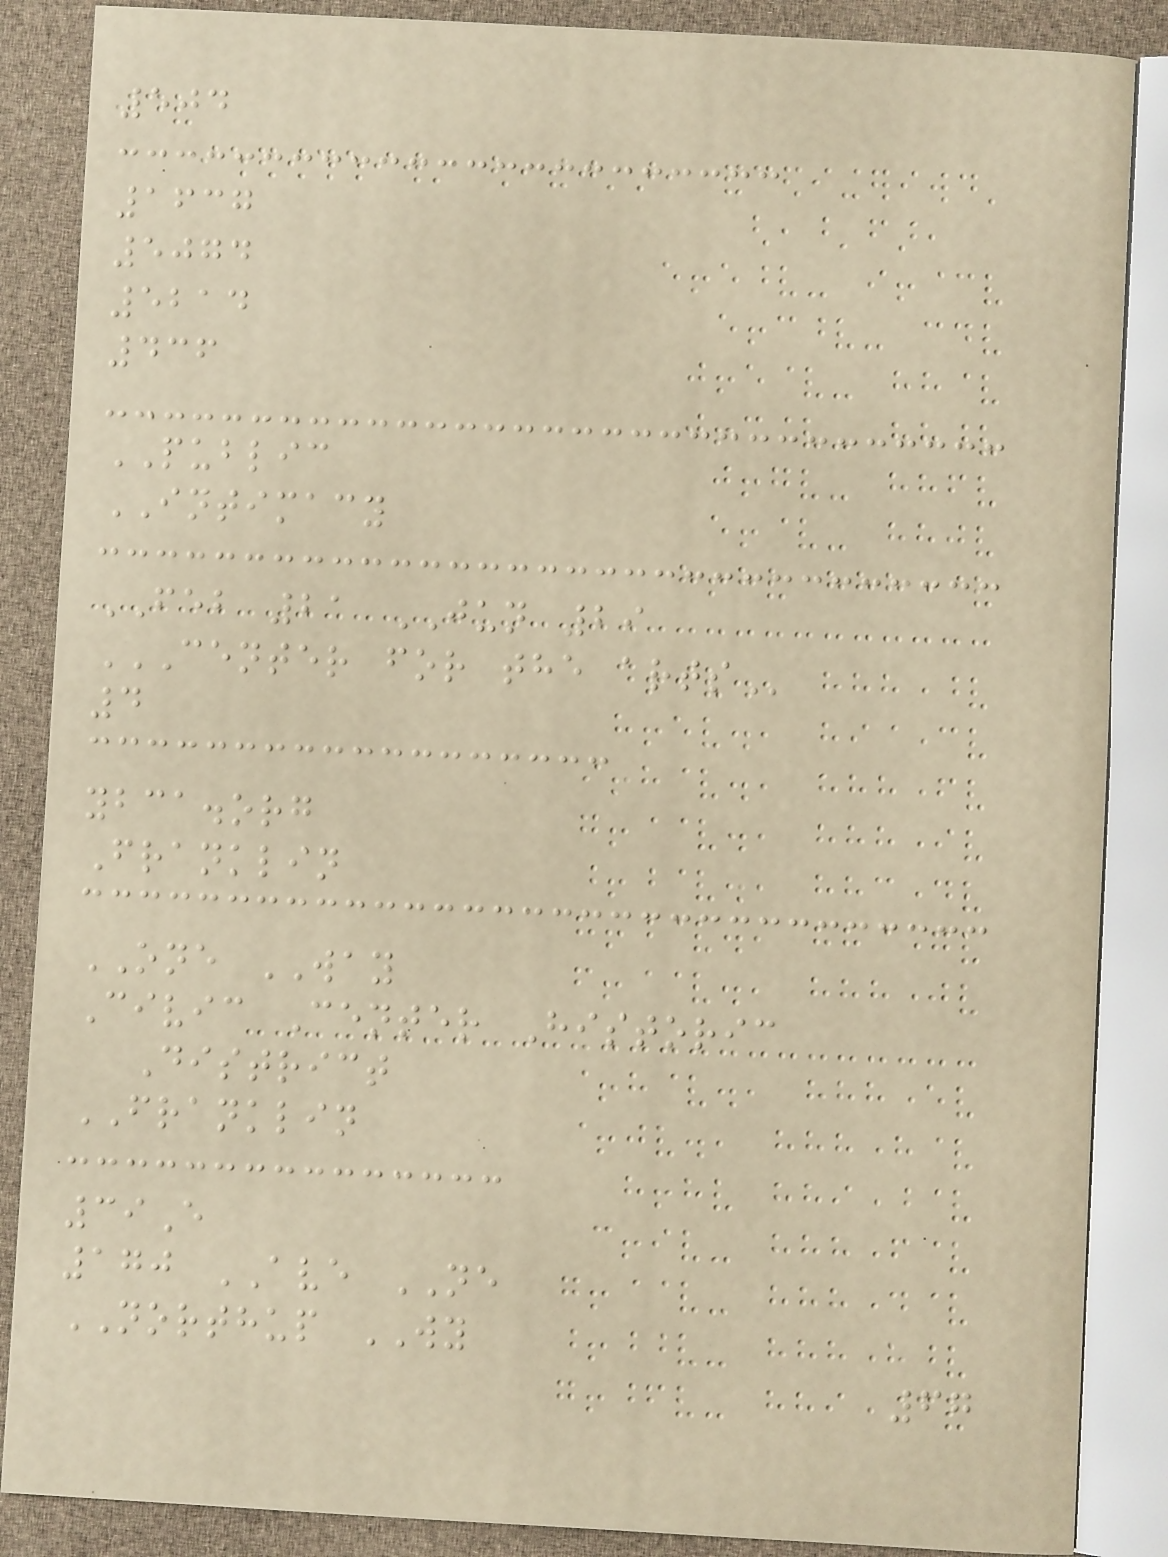504
1637
5074
5214
436
PUBLIC
INTIMACY
FEB 21 JUN 29
CENTER FOR THE ARTS
4
ybca.org
Franklin
ONE WAY
Civic Center Historic
District
FRANKLIN
39E
170 AVE NE
NORTHUP WY
67
